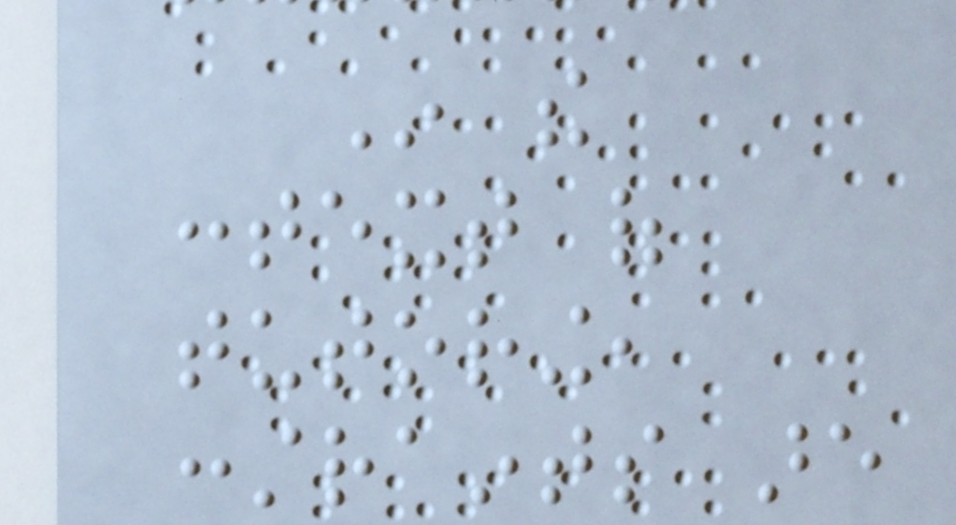In the
context of
tutoring,
constraints are
